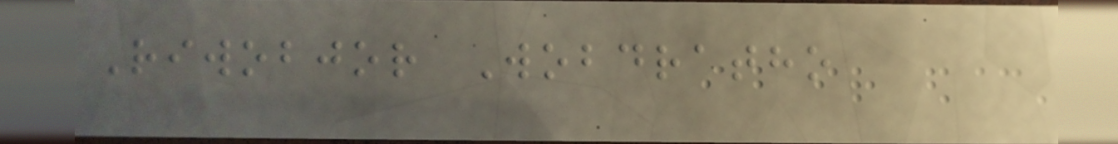Riwobjor Wobdratho
